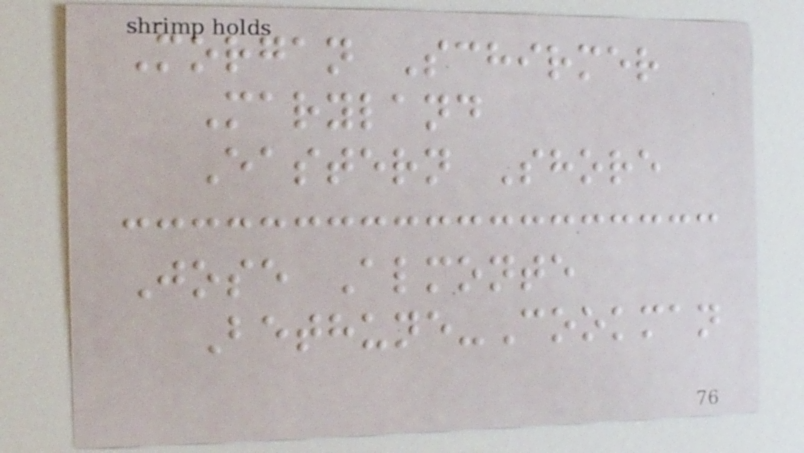Morgan Schirmer
Maryland
Eastern Shore
Jose Almonte
Bethune-Cookman
